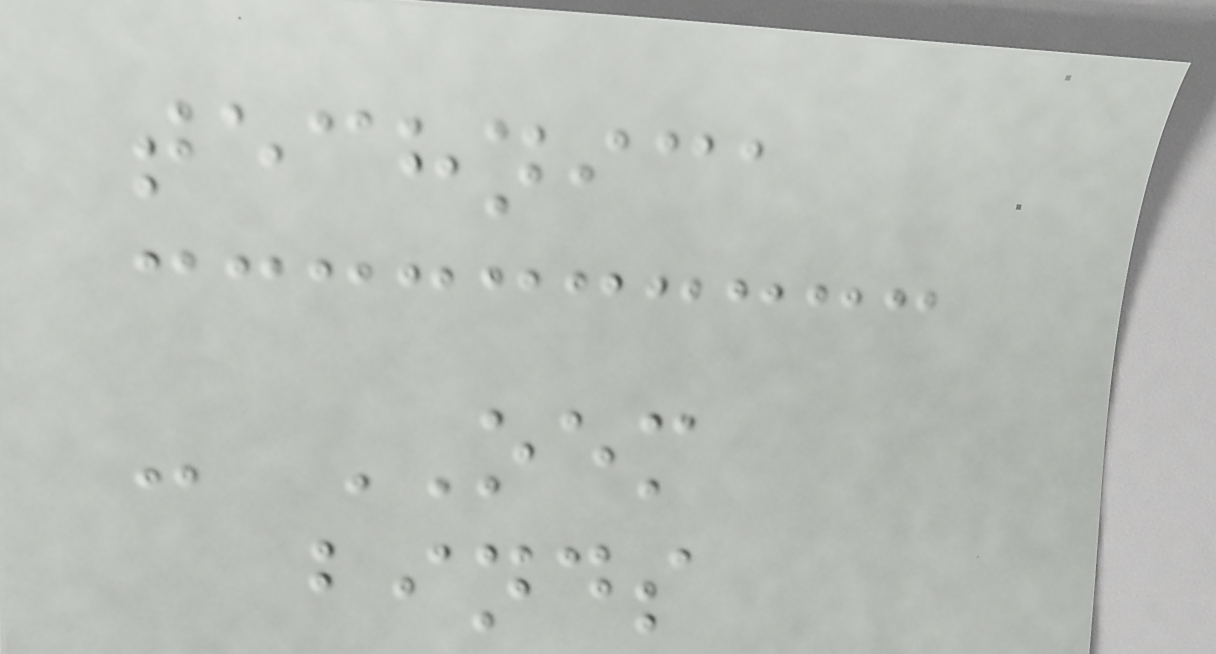technica
- OEM
binds
